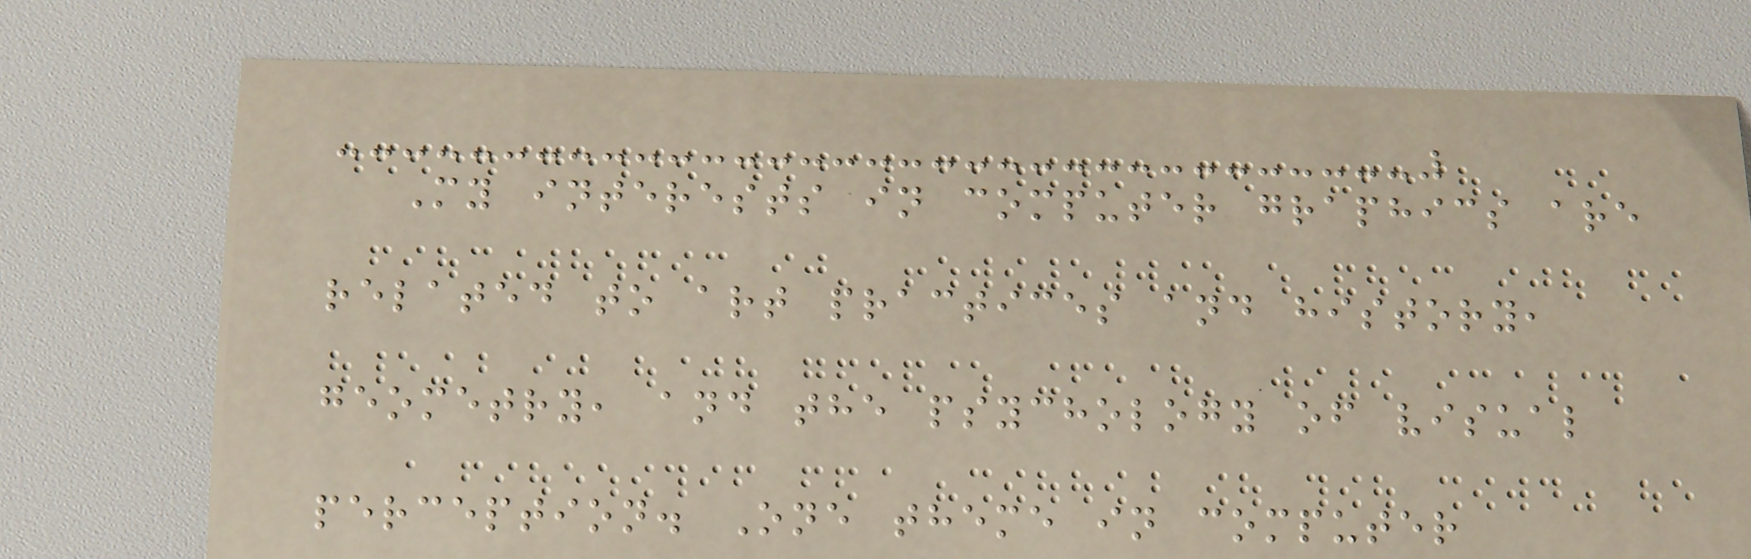My interests in computer graphics are
related to art practices and history,
geometry, and the psychology of visual
perception. One theme in computer
